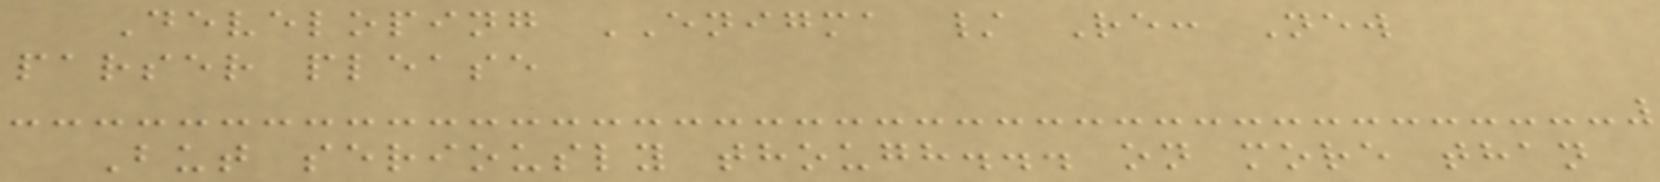Developing ENIGMA / Re: New
parser please
But seriously though... on more than
